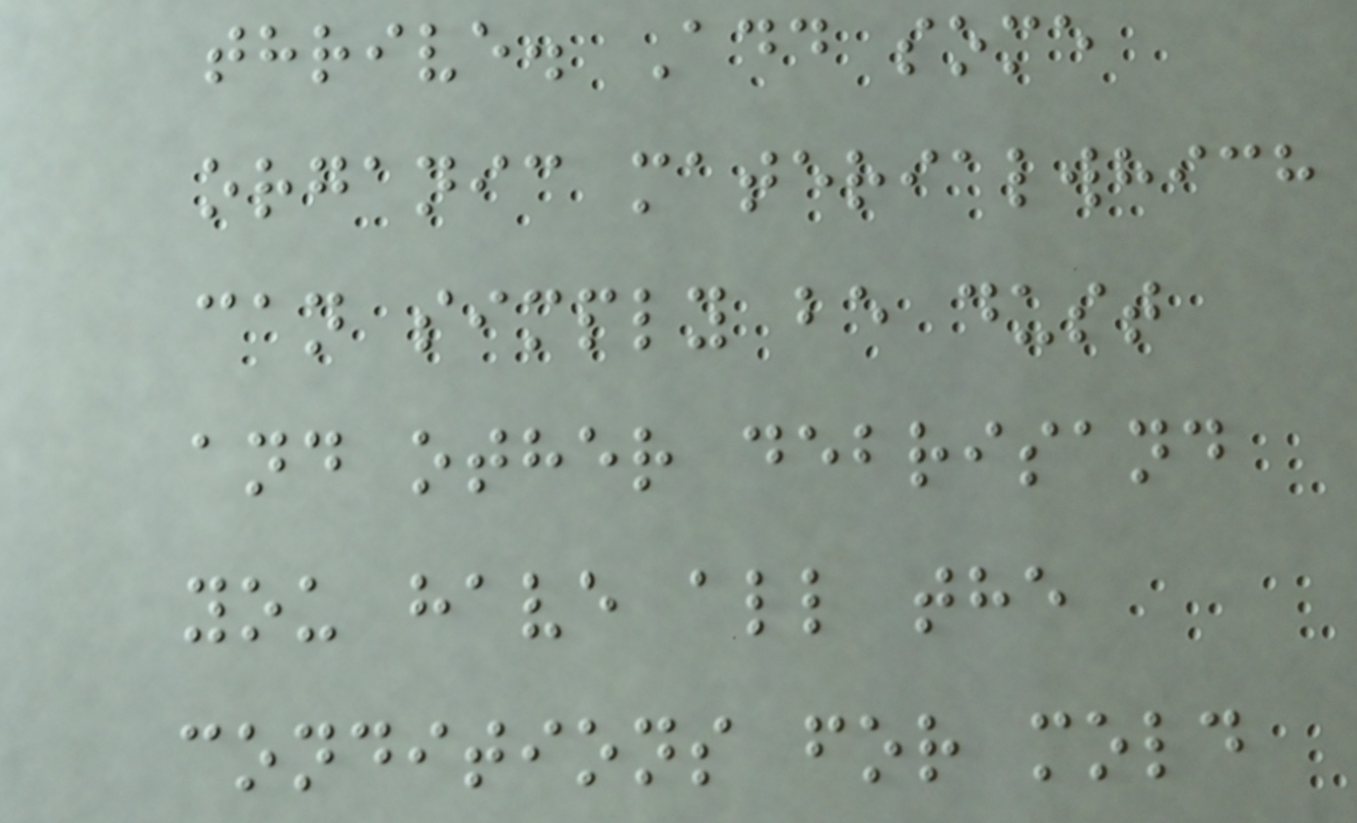thrive. Add some
organic materialwhich
can simply be dust
and other debrisand
you have all the
conditions for mold
